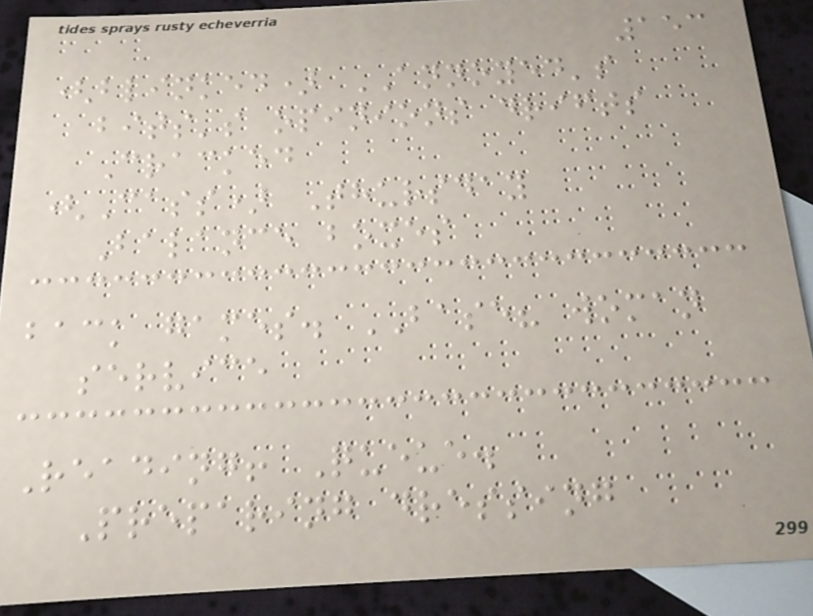153
(blinked) ANNOYED's
bits's opinions drifts
Cracked
(Cass) Thursday
Balance boxes
back games. BASE? woman
service
Reading! Queue.
Preparing dressing
